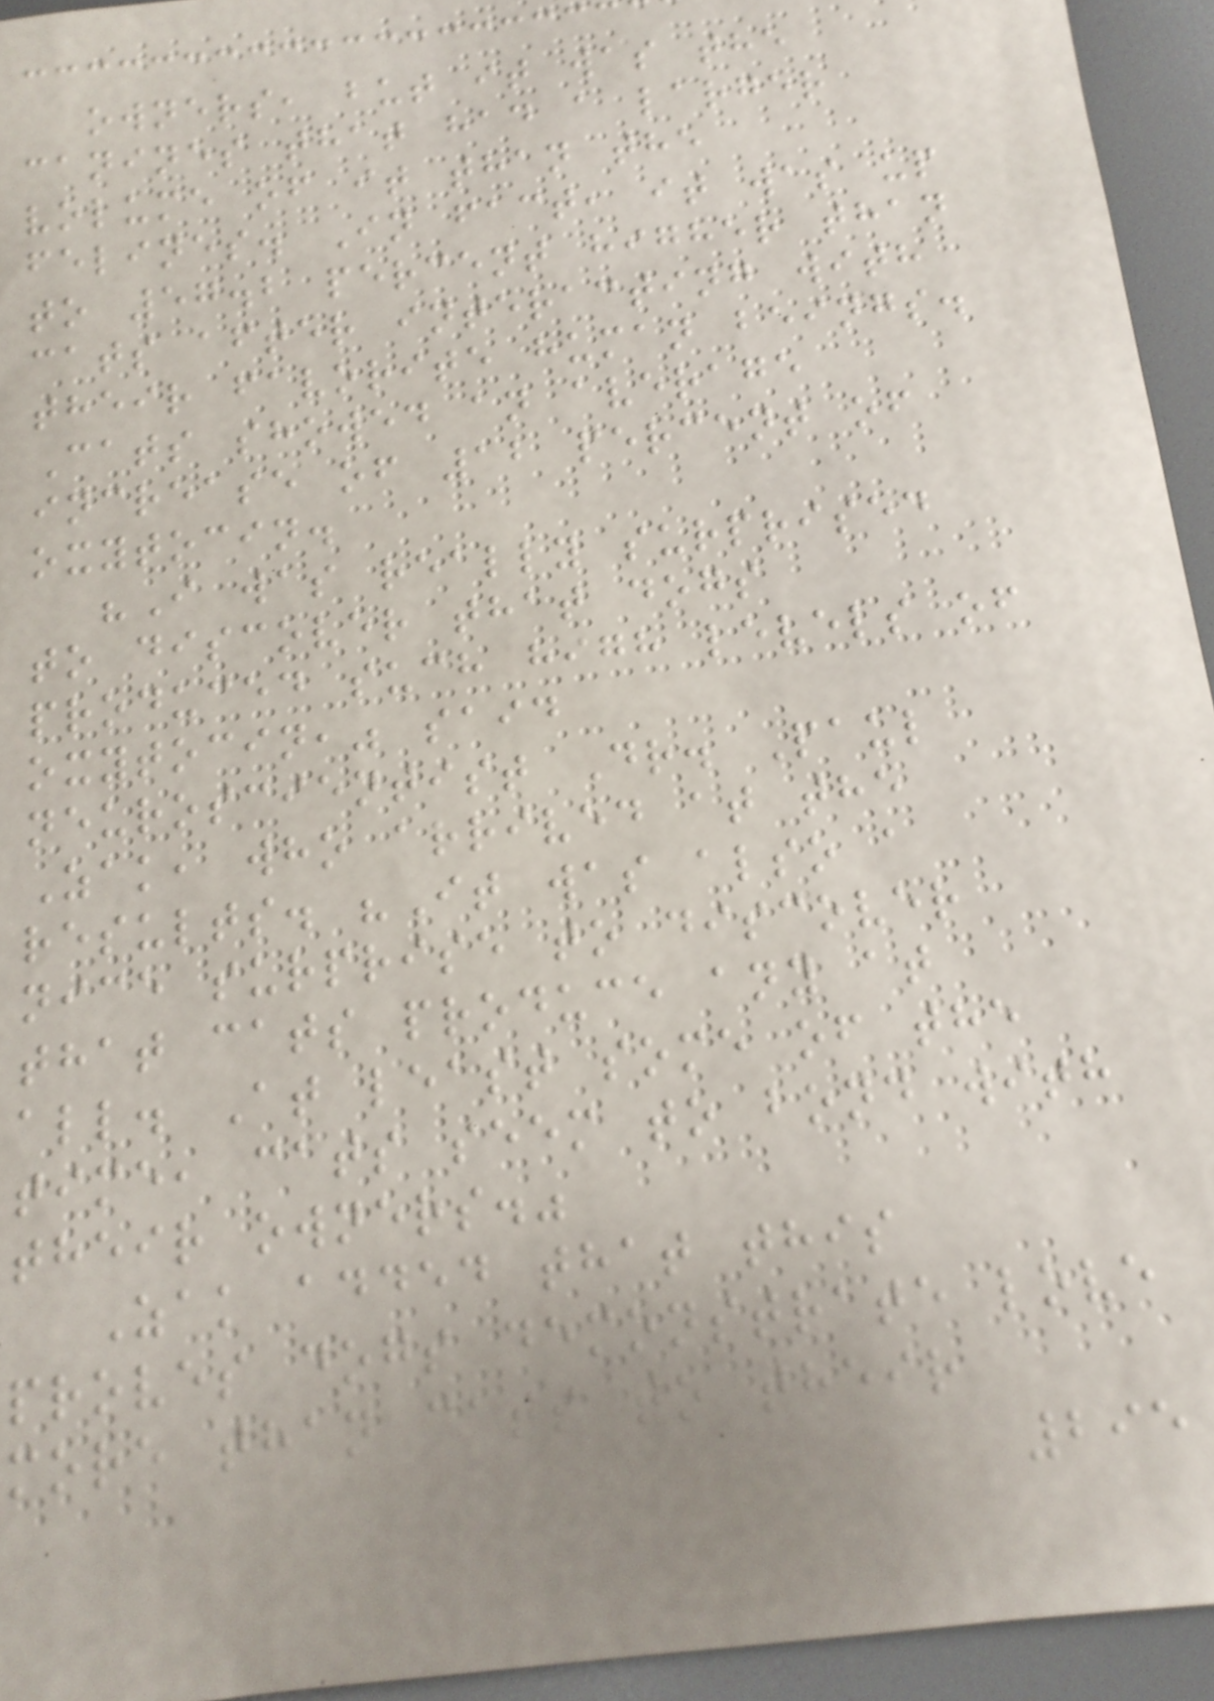owners, but it was the
canines that had a larger
volume of it than the
felines. In fact, it was up
to 57.2 percent higher than
cats after interacting with
their favorite human beings.
Cats showed an average
increase of 12 percent of
oxytocin.
"I was really surprised
to discover that dogs
produced such high levels of
oxytocin," said
neuroscientist Dr. Paul
Zak, who arrived at the
results. "It was also a
nice surprise to discover
that cats produce any at
all. At least some of the
time, cats seem to bond with
their owners."
Zak added that this
proves dogs demonstrate love
more than cats to their
295
